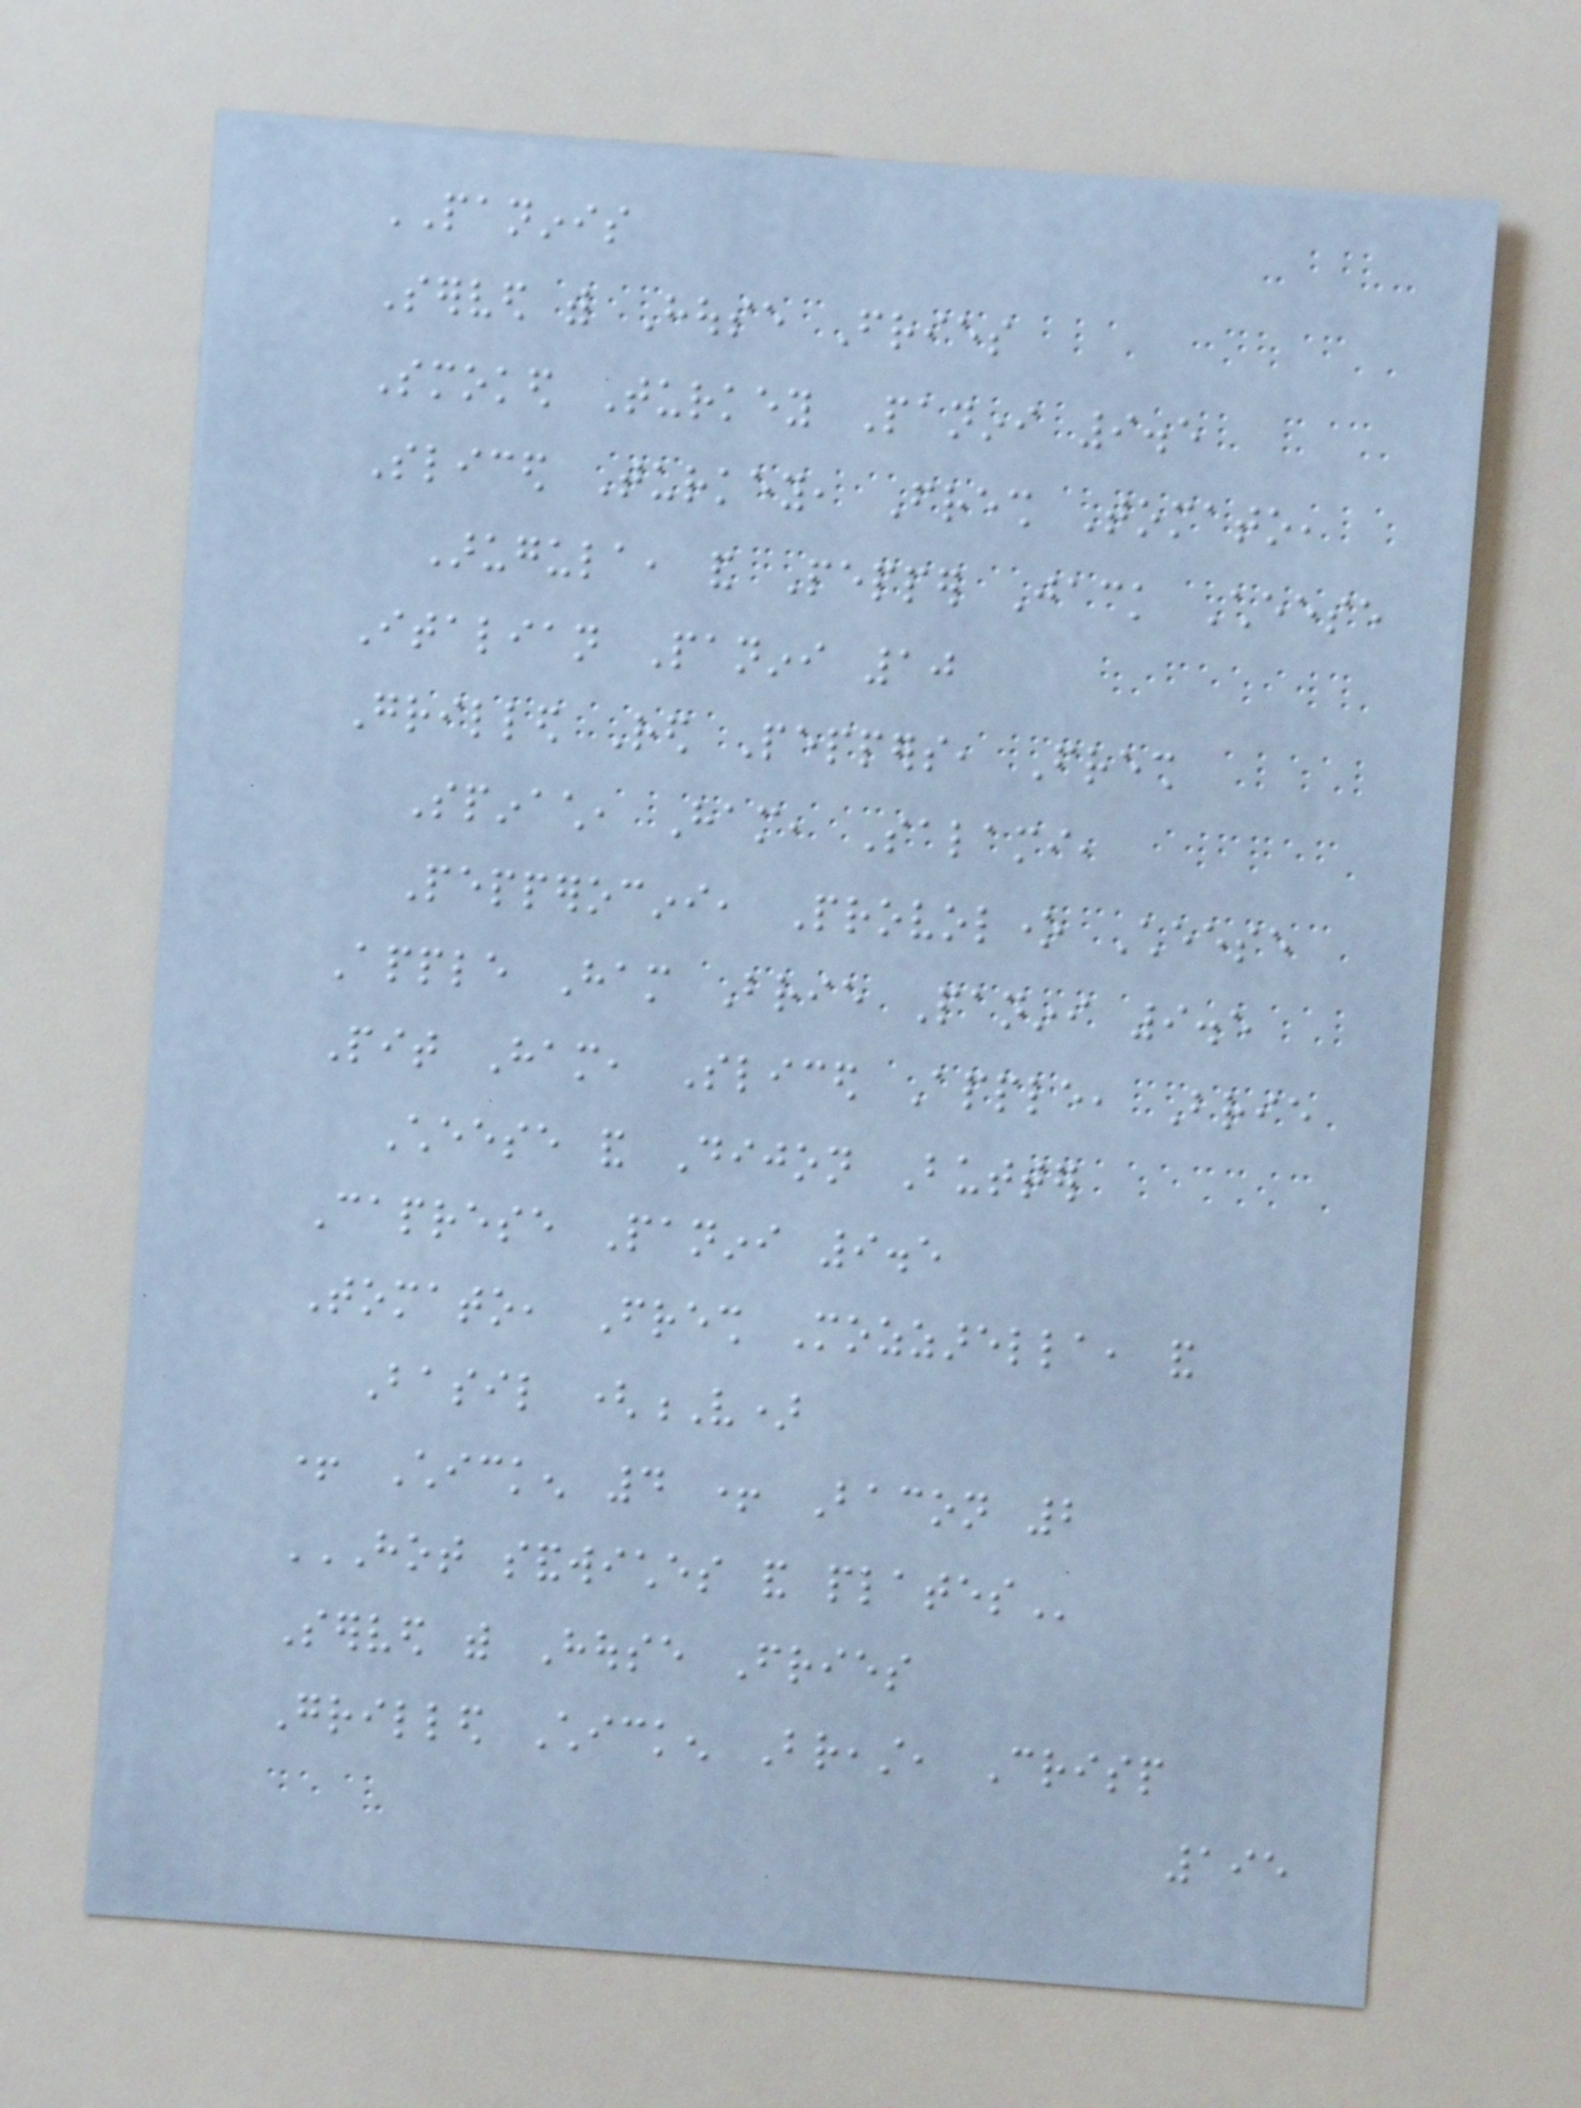PANINIS
Served with House Fries
Smoked Turkey Panini 9.5
Sliced Turkey, Fresh Tomato,
Arugula, and Pepper Jack Cheese
Italian Panini 10
Grilled Red Peppers, Fresh
Spinach, Ham, Salami,
Pepperocini, Provolone Cheese
Apple Ham Brie Panini 9.5
Pit Ham, Sliced Apple, Brie
Cheese and Dijon Butter
Caprese Panini 9.5
Tomato, Fresh Mozzarella, and
Basil (V)
+ Chicken 4 + Bacon 2
HOT SANDWICHES AND PLATES
Served with House Fries
Grilled Chicken Breast, Crisp
195
